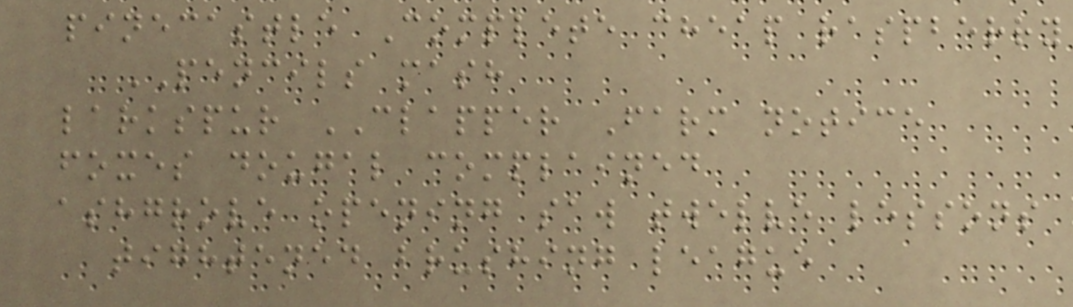pinecastle Complete cheap raspberry
PENCILS mash
larkspur CLAPPER Farm notice
foxes dougal complained
ashgrove opening saw twelve lessons
tightened brushing league
